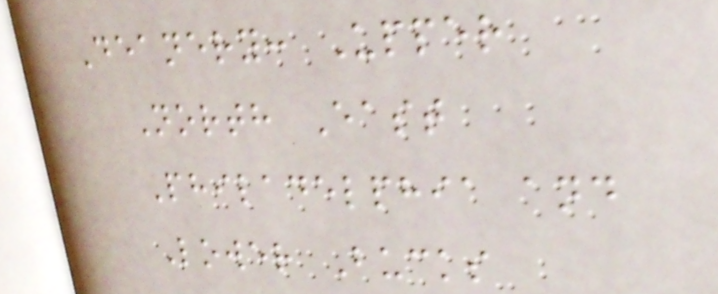Deanery: Upper
North East
Philadelphia and
Lower Bucks
